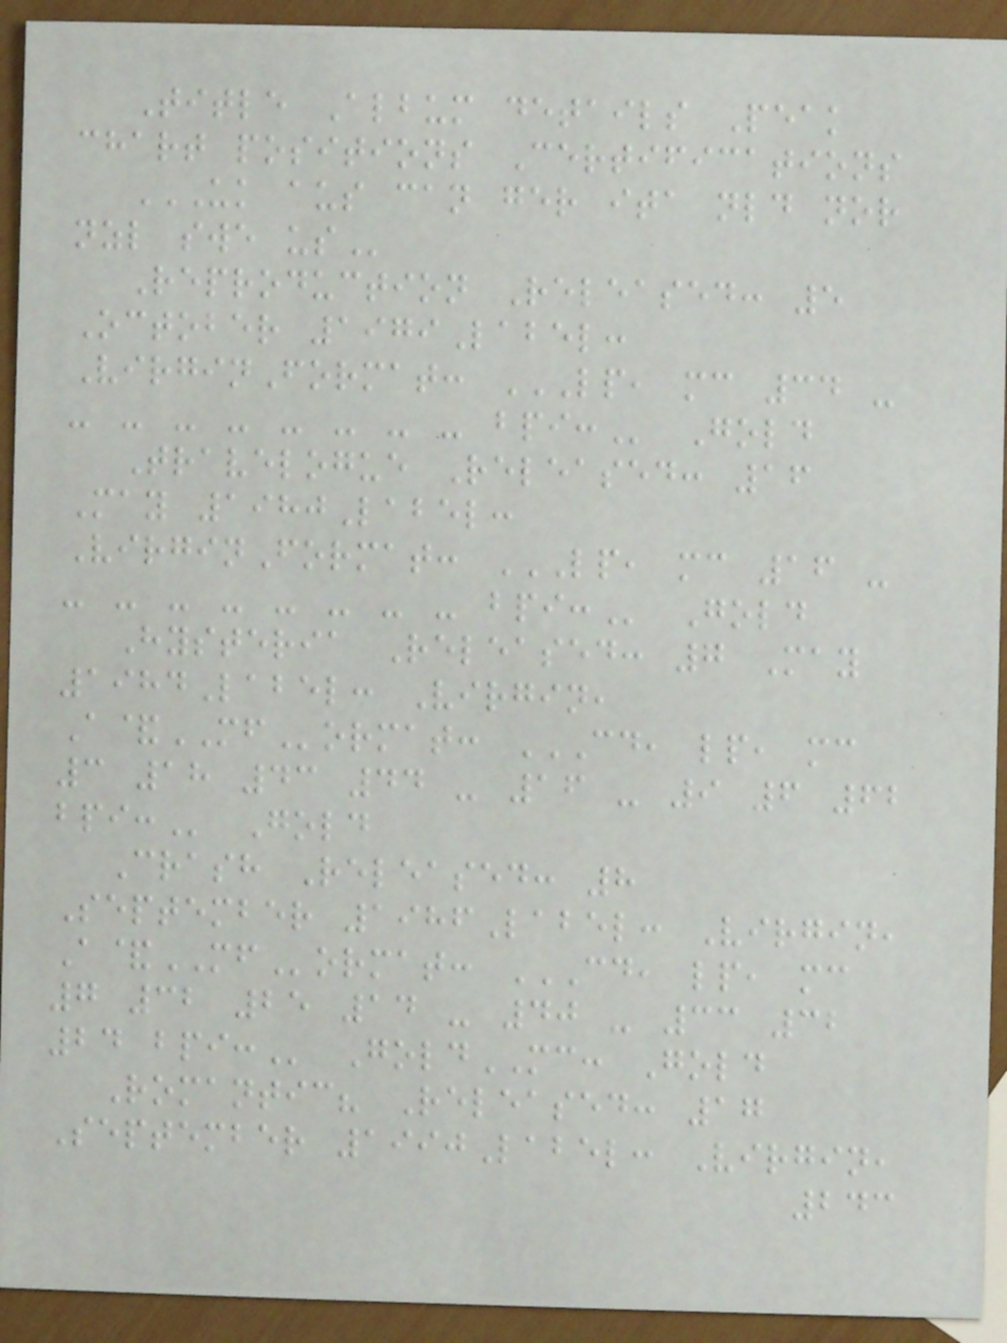Title Album details Peak
chart positions Certifications
UK AUS CAN GER ITA NLD NOR
NZL SWE US
Reproduction Released: 5
October 1979Label:
VirginFormat: LP, MC 34 -
- - - - - - - - BPI: Gold
Travelogue Released: 16
May 1980Label:
VirginFormat: LP, MC 16 -
- - - - - - - - BPI: Gold
Hysteria Released: 7 May
1984Label: Virgin,
A&MFormat: CD, LP, MC
3 18 43 44 - 16 - 9 6 62
BPI: Gold
Crash Released: 8
September 1986Label: Virgin,
A&MFormat: CD, LP, MC
7 32 25 14 - 40 - 33 32
24 BPI: GoldMC: Gold
Romantic? Released: 17
September 1990Label: Virgin,
243
